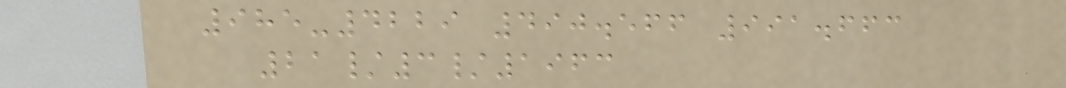985-4229 490.566 991.663
21/3/1963
